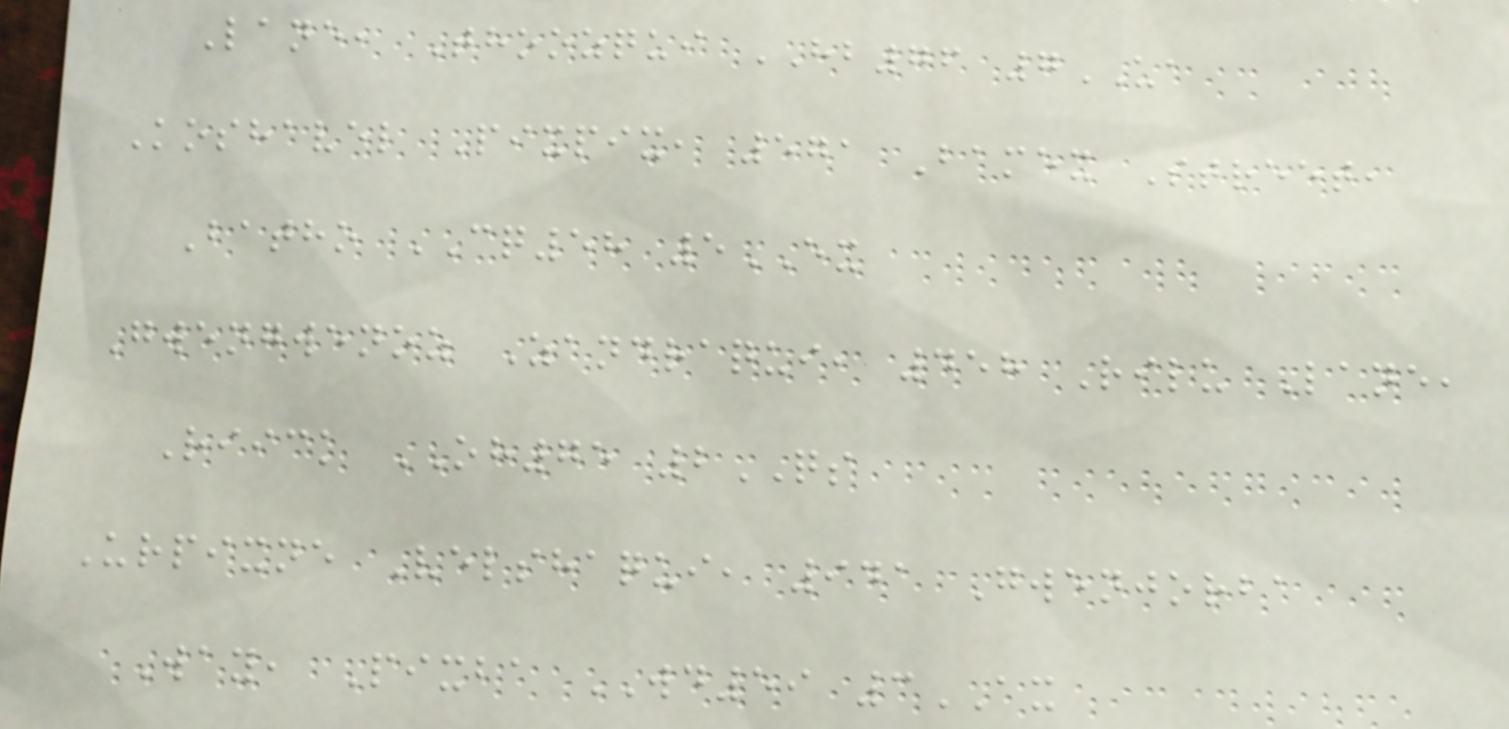Lane, Thoozqui HB76 7UA
Koshavel Pixpix, 571 Bamex Street,
Batho CQ58 5EX
Gwengwenoz Zandraqui, 458 Rilu Lane,
Riick OH75 2QS
Urpixne Velshaqui, 941 Gwenjorba
Way, Pixba WD59 3AX
